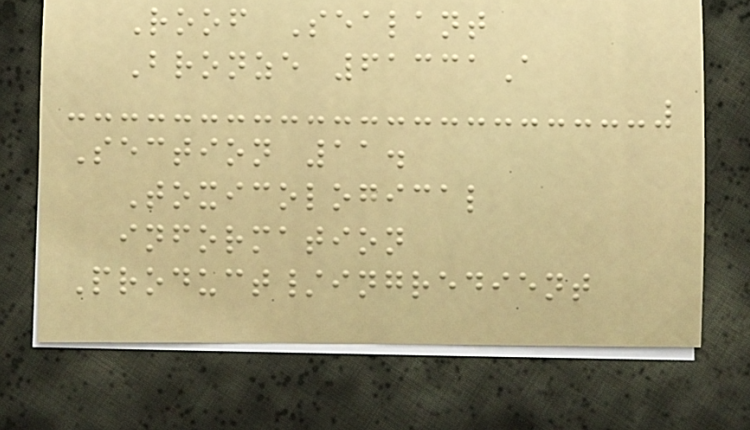Roof Sealant
Bronze 61331A
Section 11.
Toxicological
information
Product/ingredient
